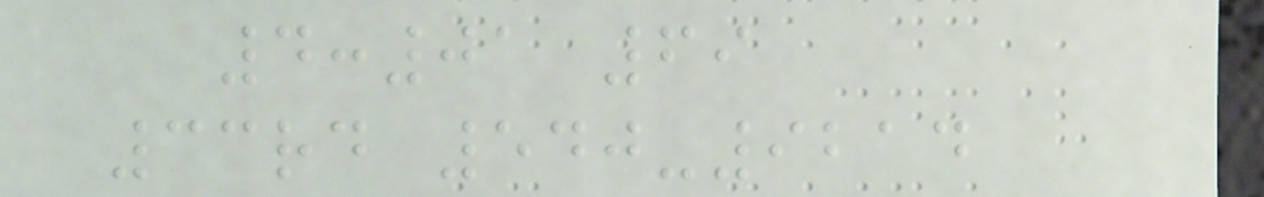4:01 69
33rd 540-9214
